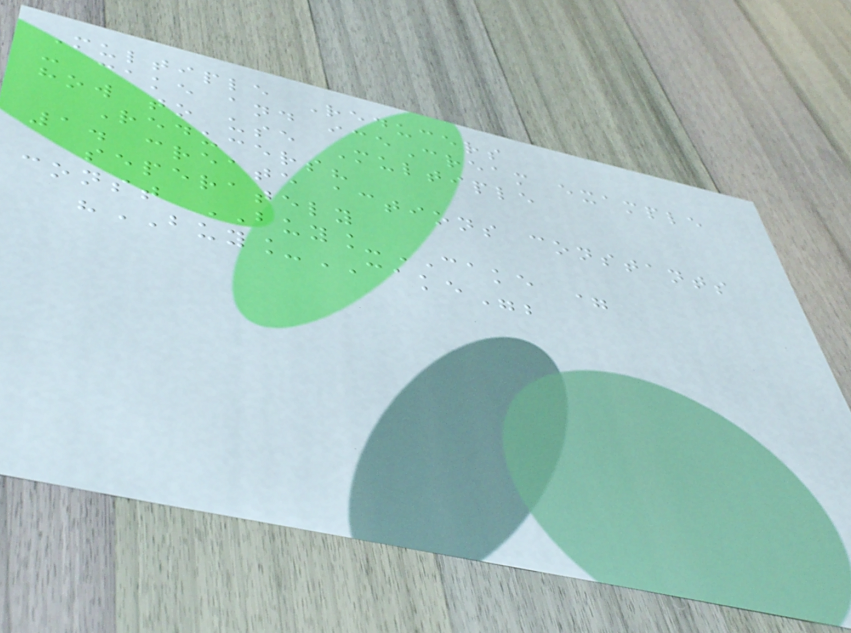Multiple Reducers
- cake and iceCream example
how to use Multiple
Reducers?
1. create actions constants
seperately
const BUY_CAKE =
"BUY_CAKE";
